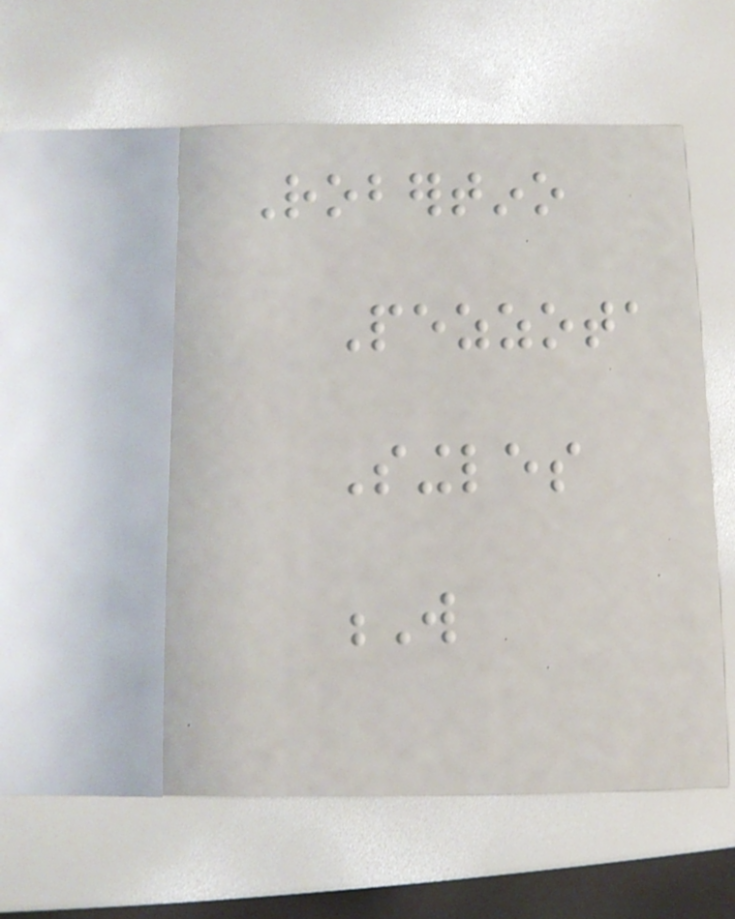Robertino
Pezzota
Singles
W
